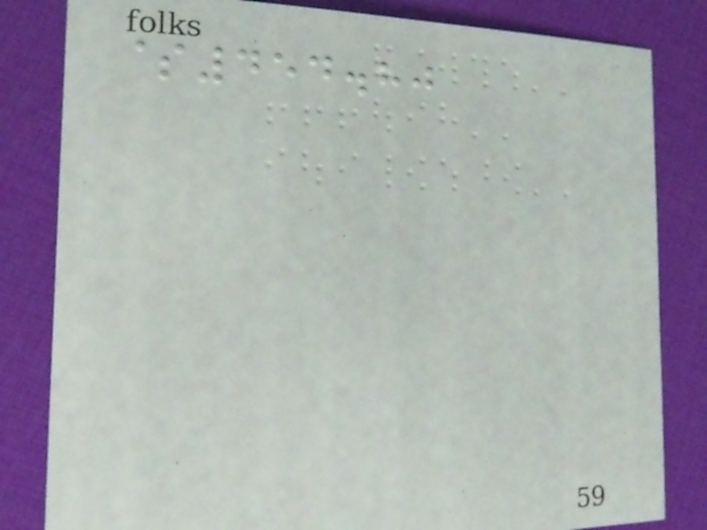$454.80
